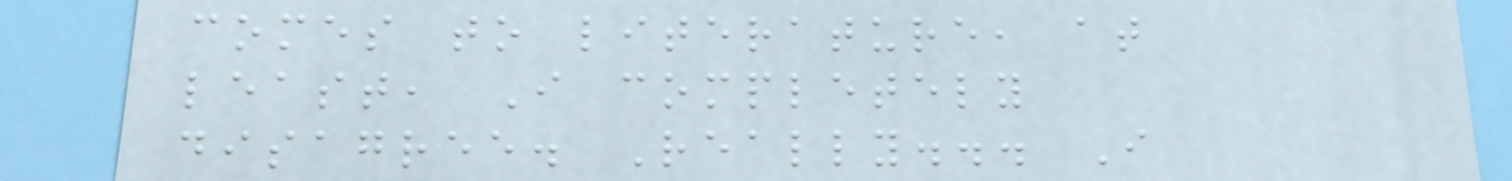comes to literature, at
least, I completely
disagree. Really... I
